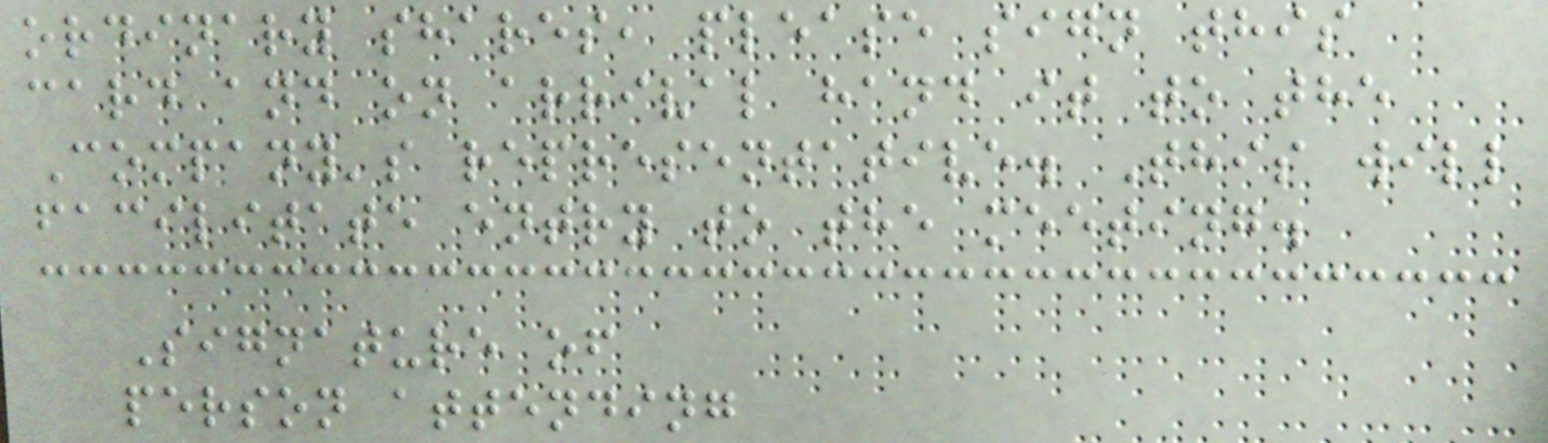ordinary shares, please sign this
card and on arrival hand it to the
Company's representative. This will
facilitate entry to the meeting.
Signature of
person attending
